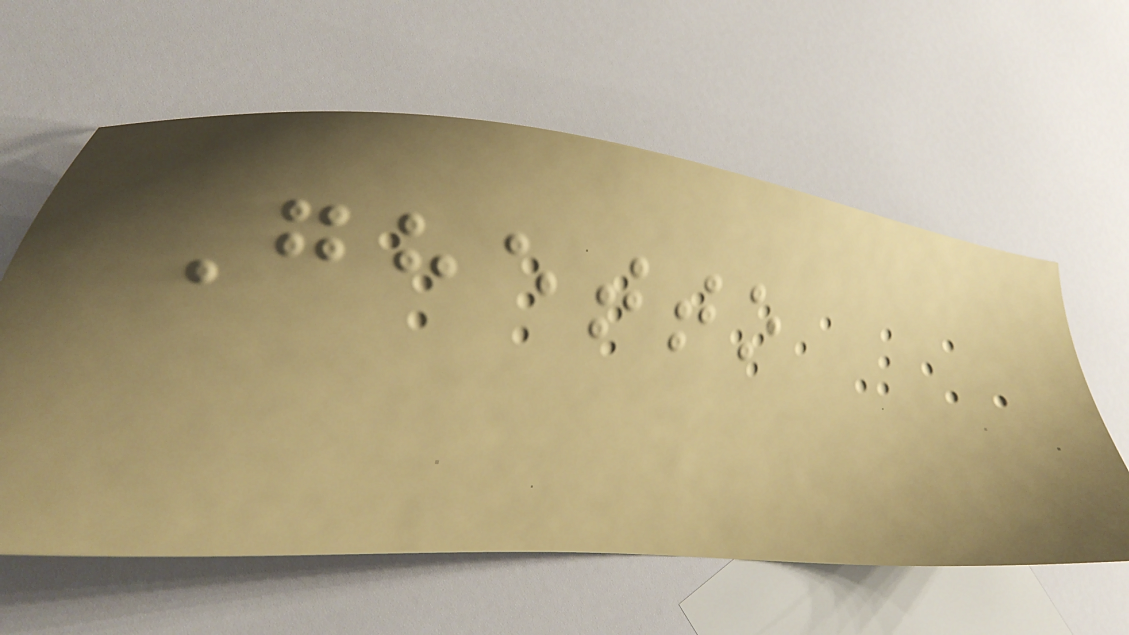Ghetto
